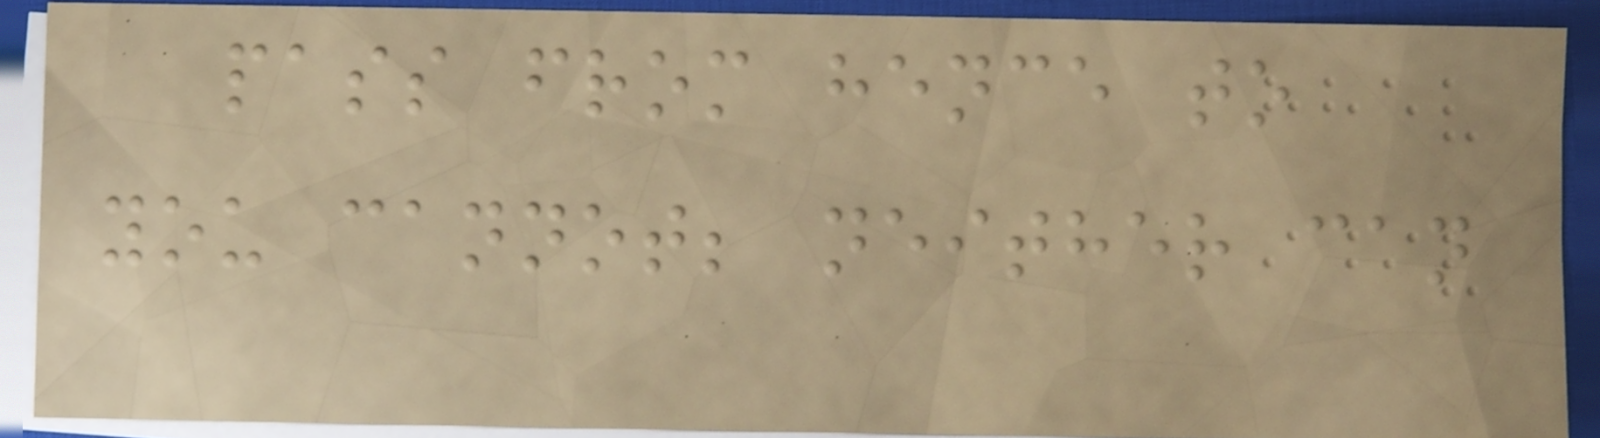pass from hence to
you cannot; neither can
